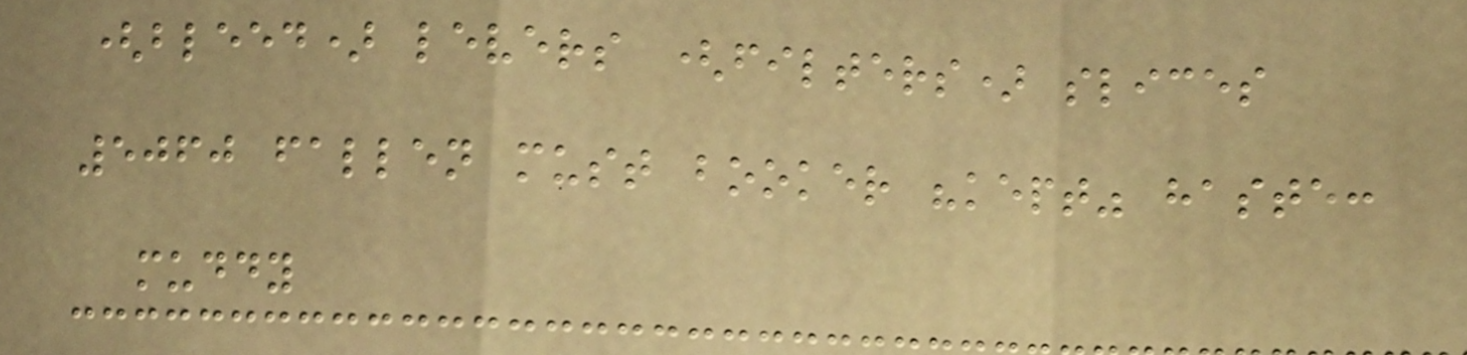(bleed) levers (filters) slices
5060 fallen must booker "kept" haste:
muddy
